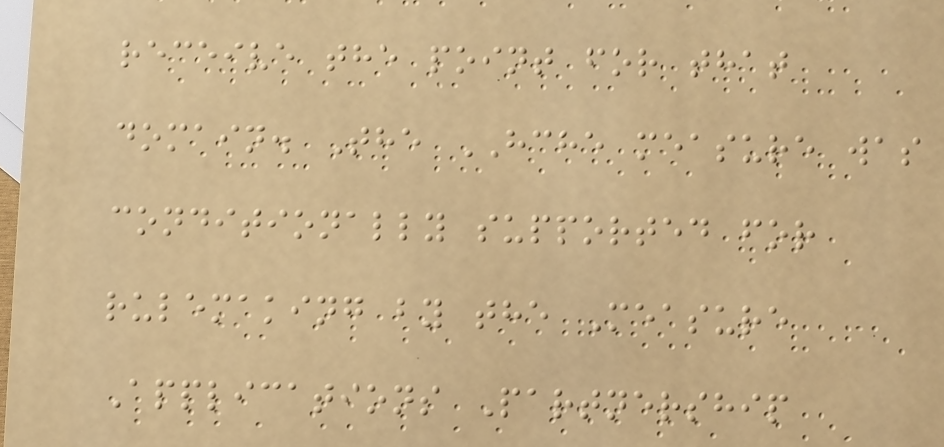receive the point for that
domain. The HCHE measure was
conditionally supported for
rulemaking by the Measure
Applications Partnership
